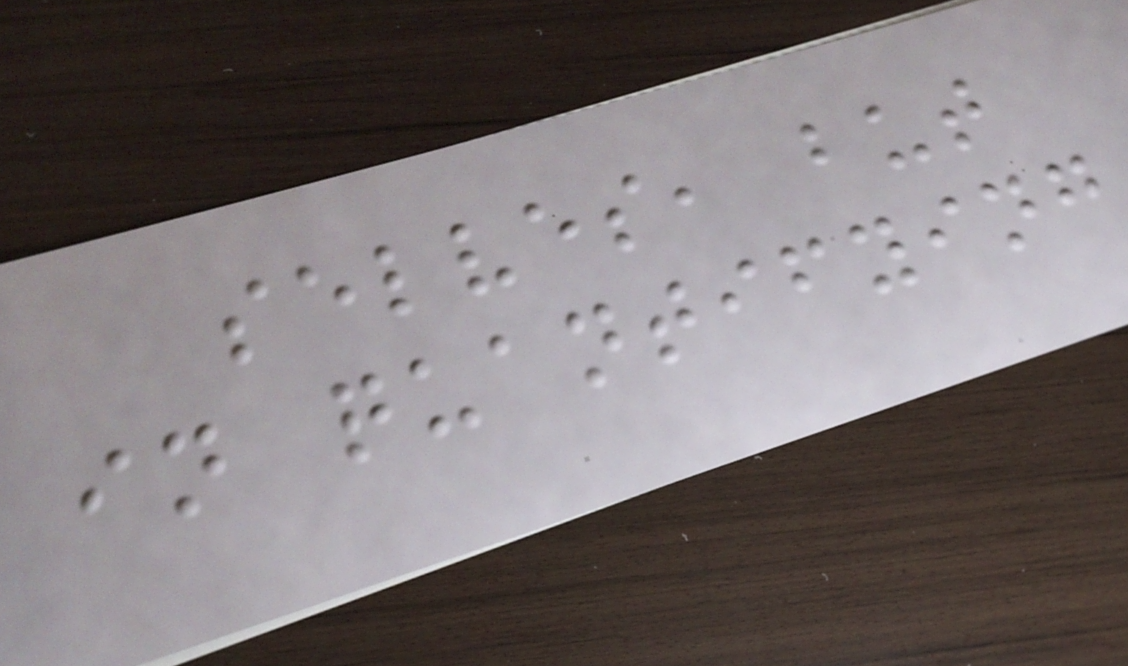selves, but
in quantifying
